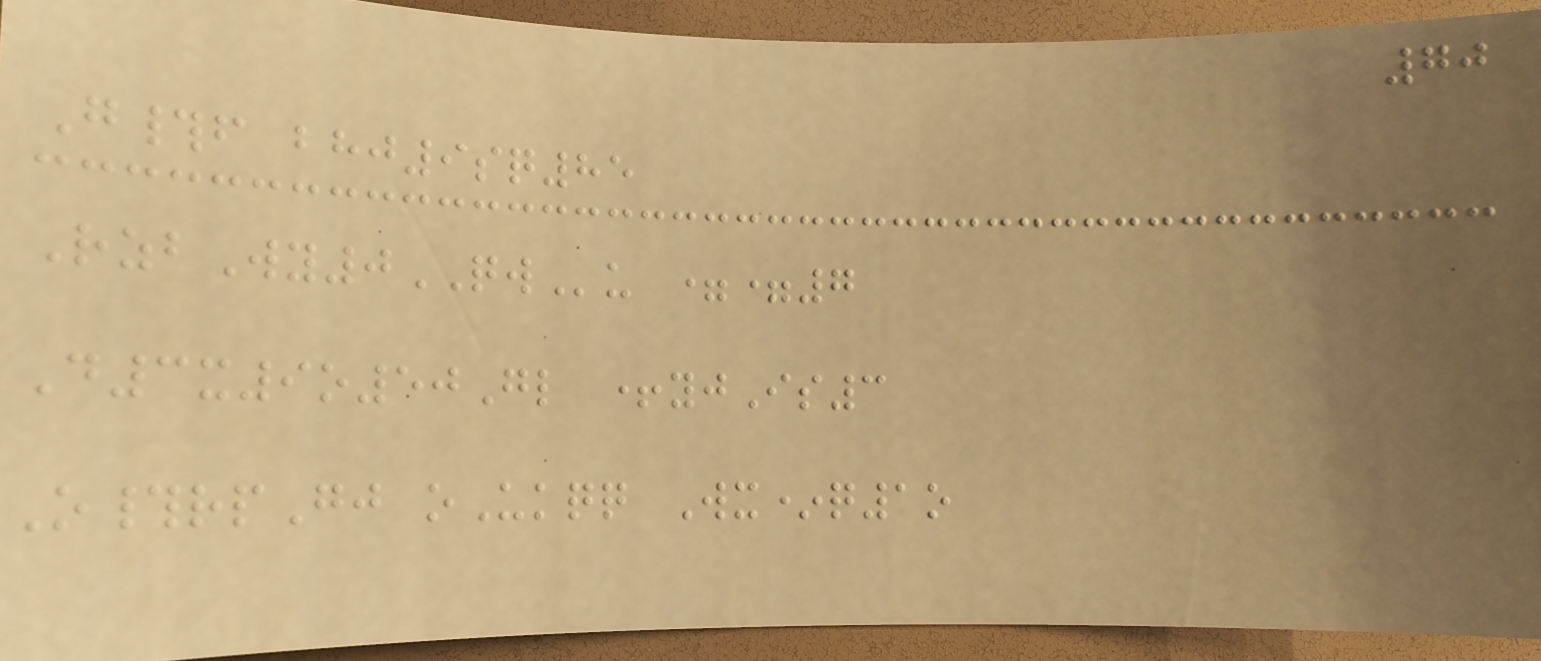70
G#f bhj9sq85
RzbWy0QWu ==7
D3x9o50Gl +yjIs3
O#rpGj oUkqq Wx*q1o
